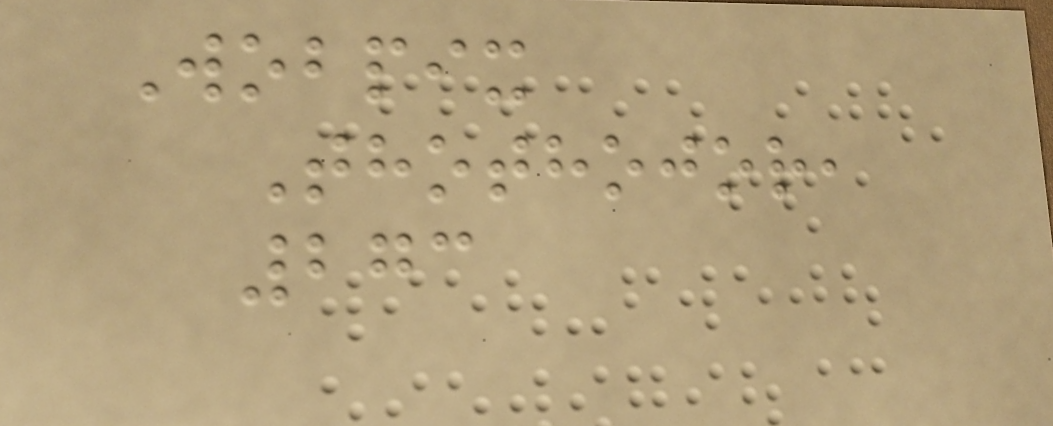Wobpix
Thothojor,
273
